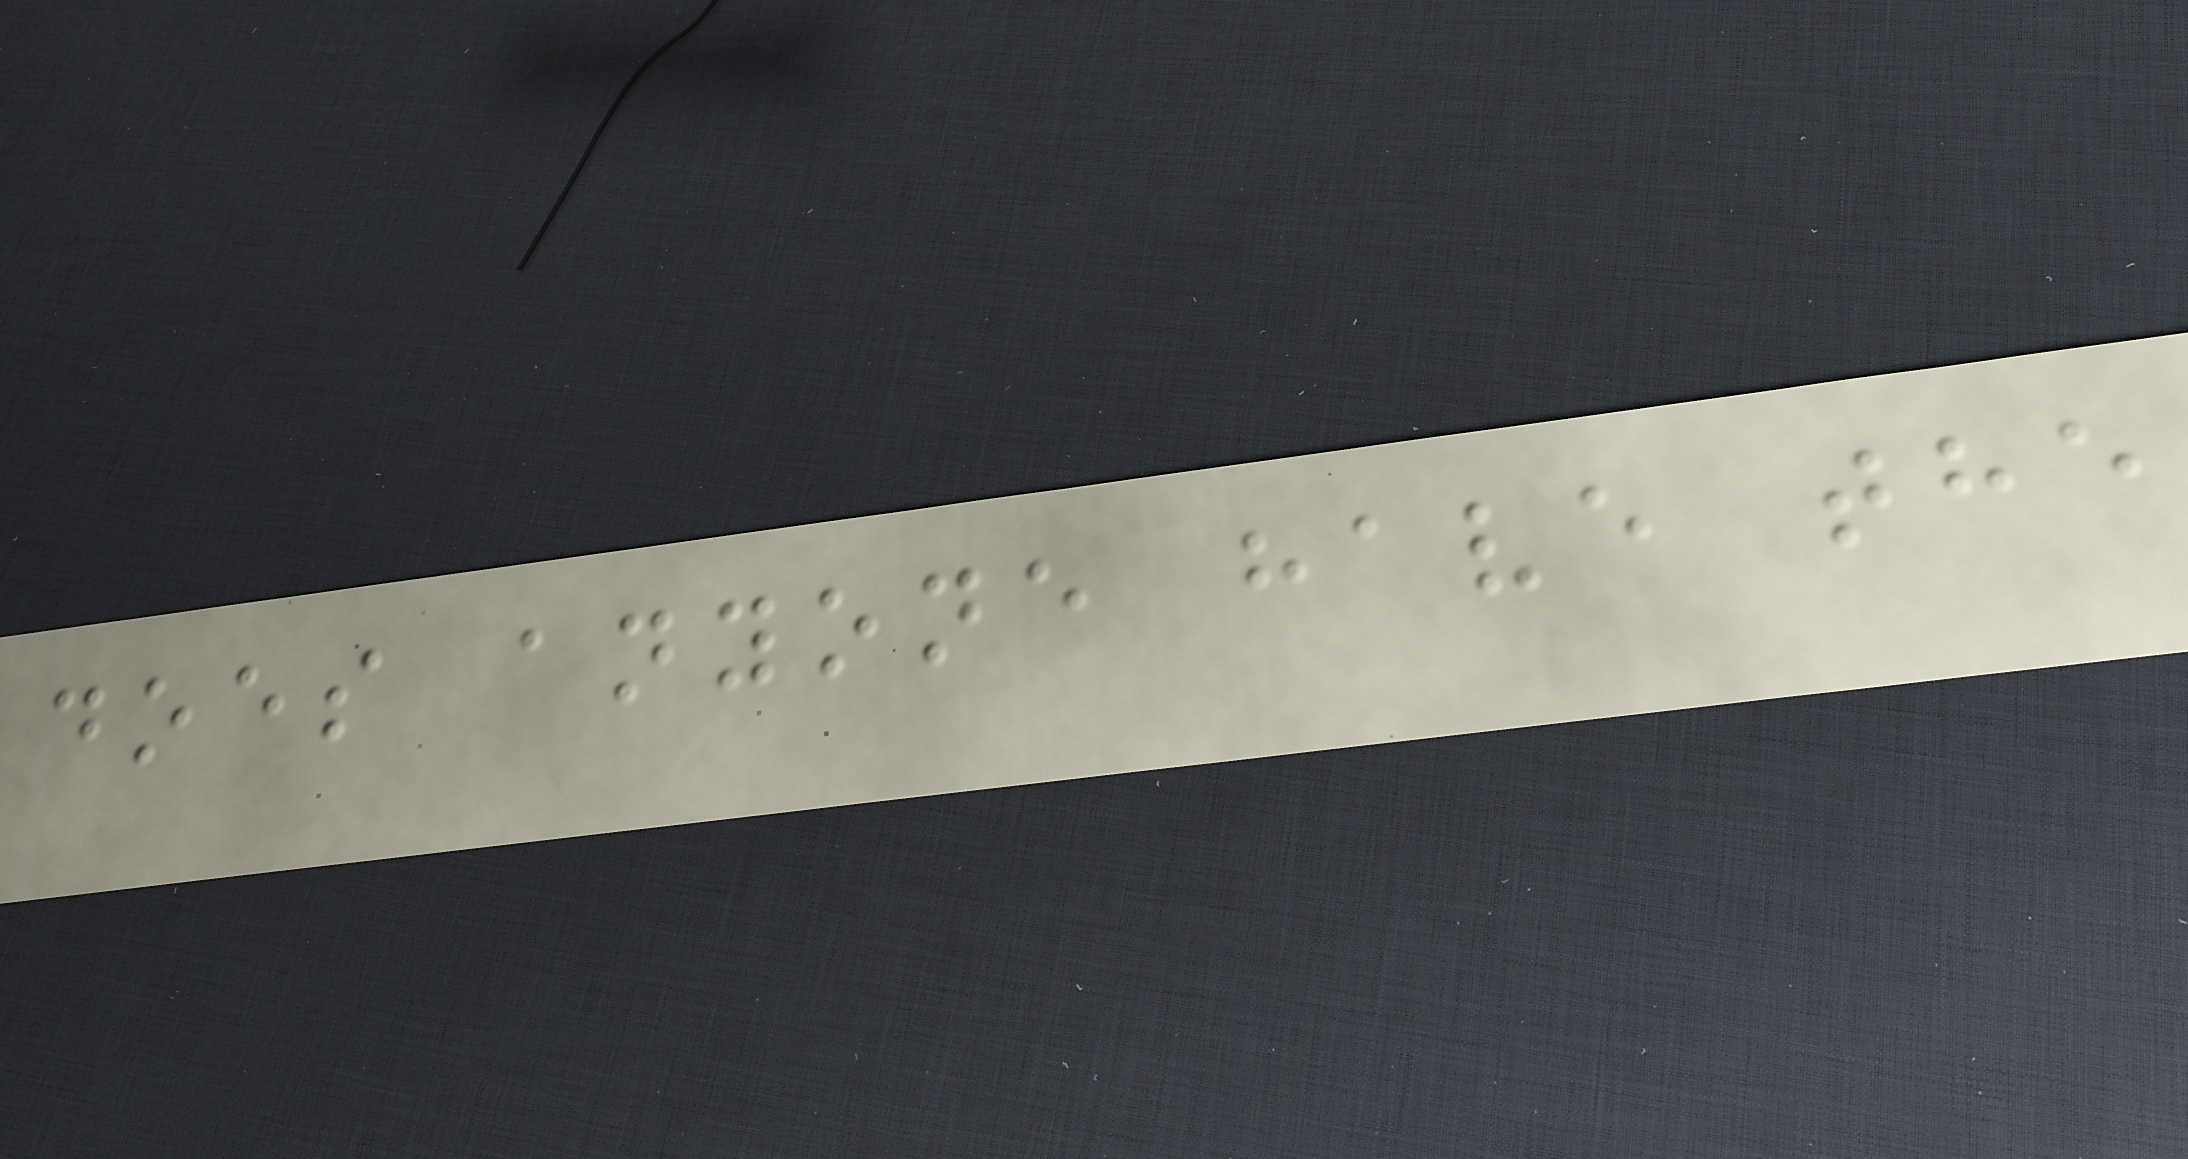does anyone have the
